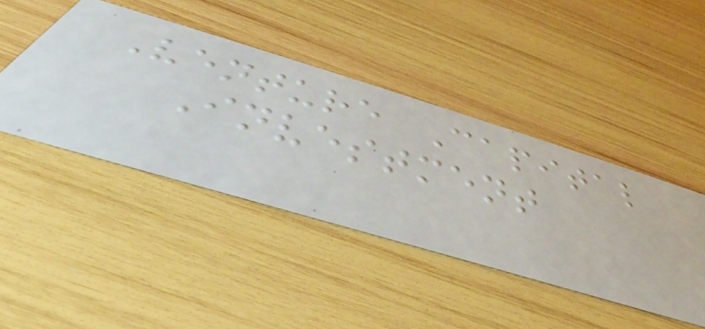Venture Capital
Investment
